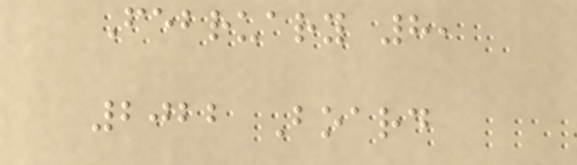February 8,
2022 Board
